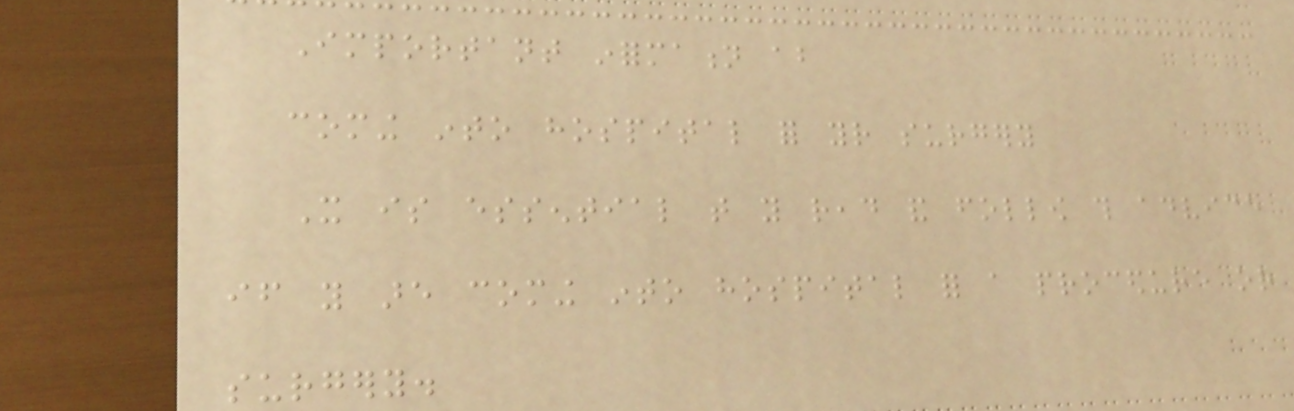Important information about
coming into hospital for your surgery
It is essential that you read and follow this advice
if you are coming into hospital for a procedure or
surgery.
